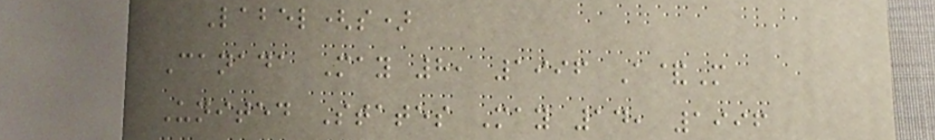Label(s)
Canada May 8, 1996 A&M
United States May 14, 1996
